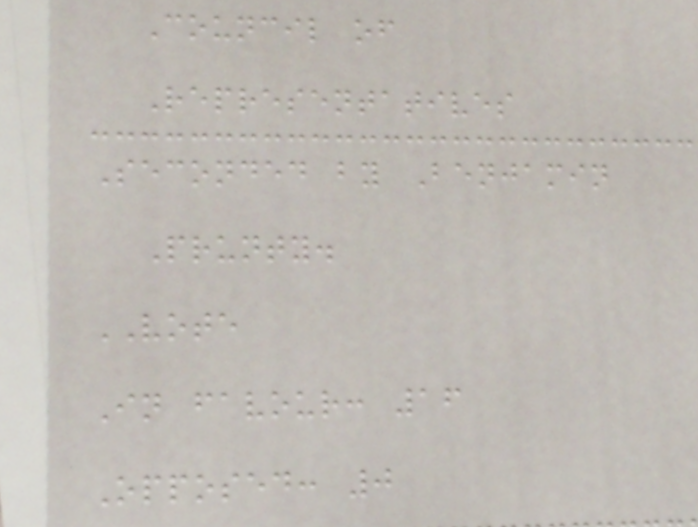Council of
Representatives
Seconded by Benjamin
Prunty.
VOTE
In favour: 16
Opposed: 0
